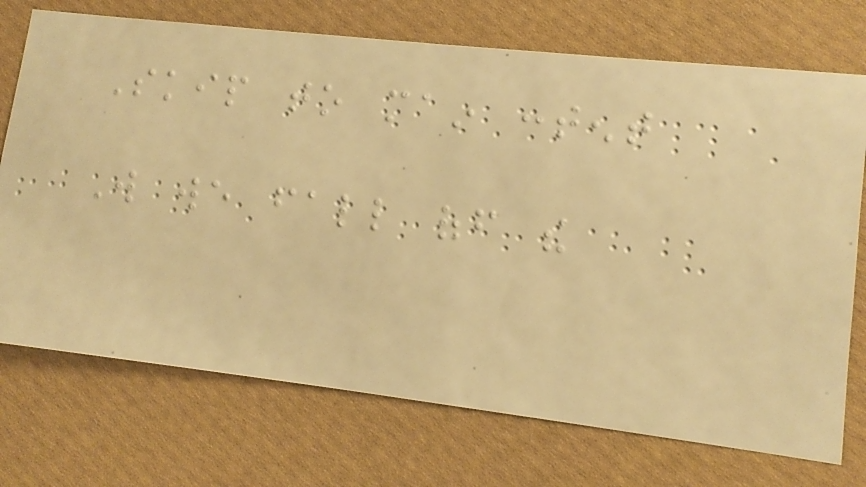Skip to main content
Will we fall off the
